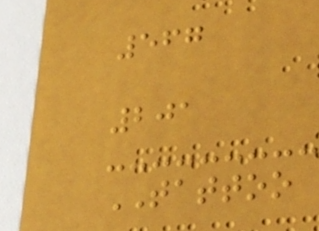567
201
TATTOO
